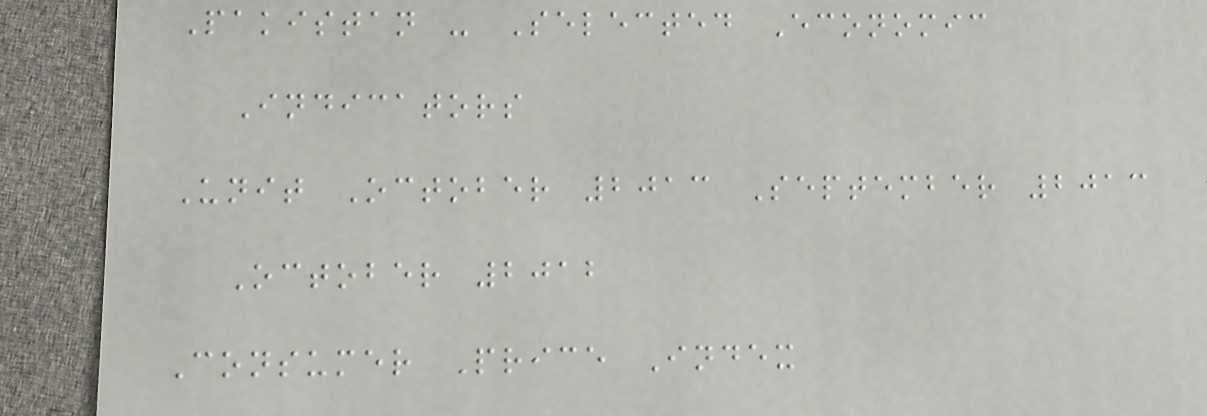Pakistan - Selected Economic
Indicators
Unit October 2013 September 2013
October 2012
Consumer Price Index
